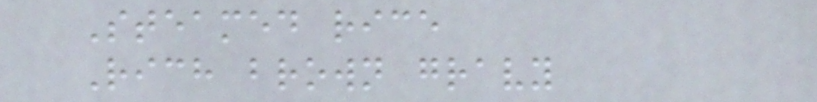Steamed rice
Rich brown gravy
